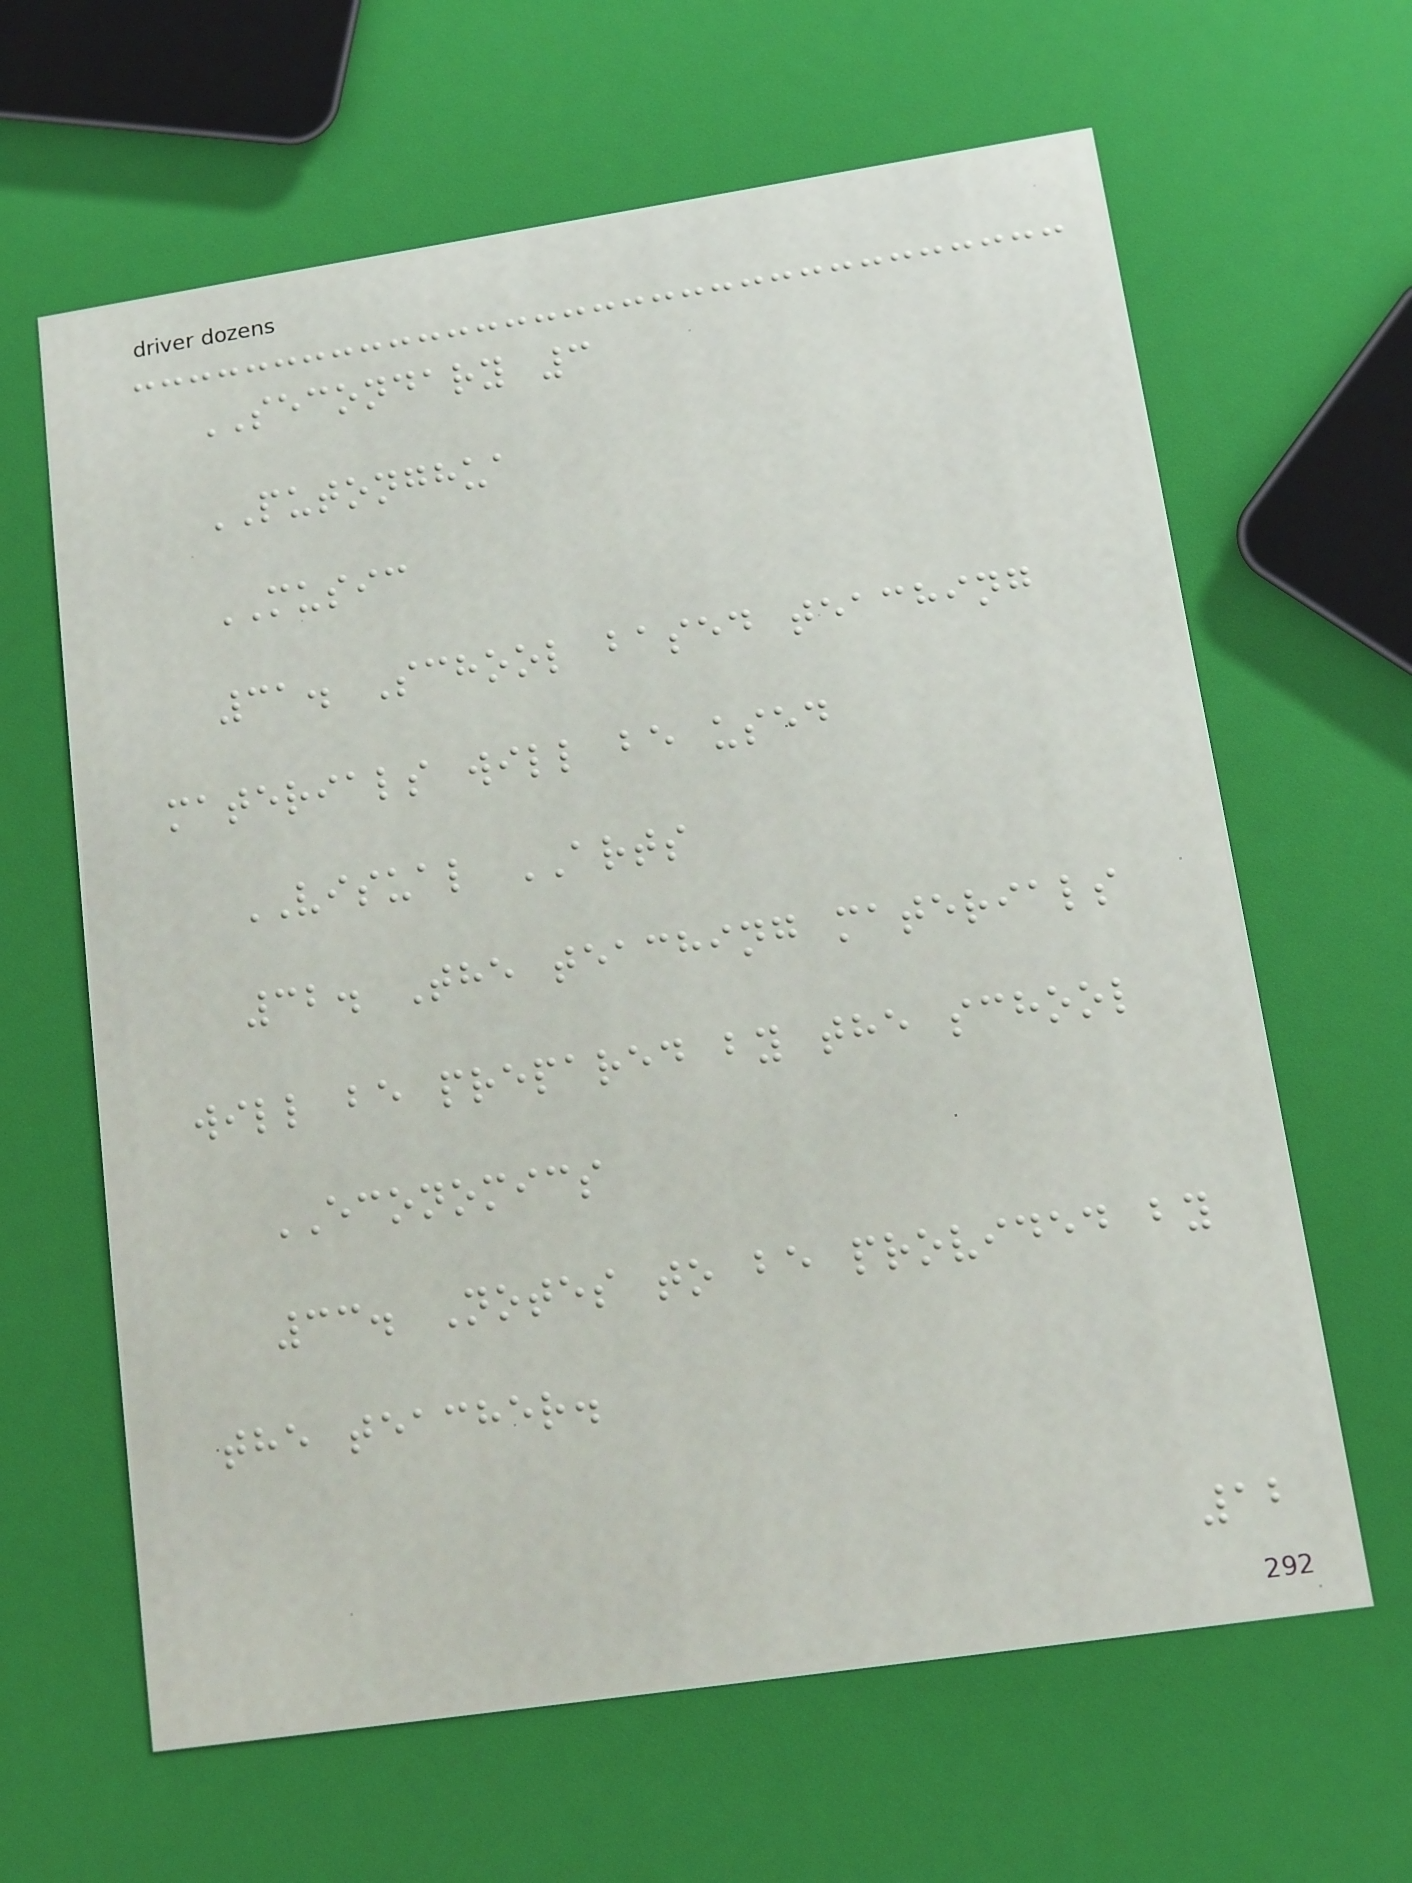SECONDARY 3
PUTONGHUA
MUSIC
31. School based teaching
materials will be used
VISUAL ARTS
32. The teaching materials
will be prepared by the school
ECONOMICS
33. Notes to be provided by
the teacher.
12
